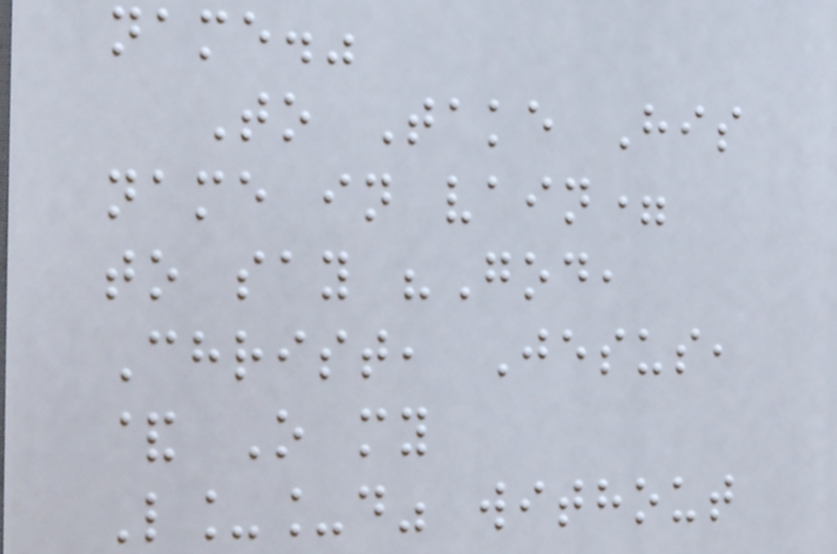name."
To Take His
name in vain=
to say "God,
Christ, Jesus,
& O my
L__d" without
